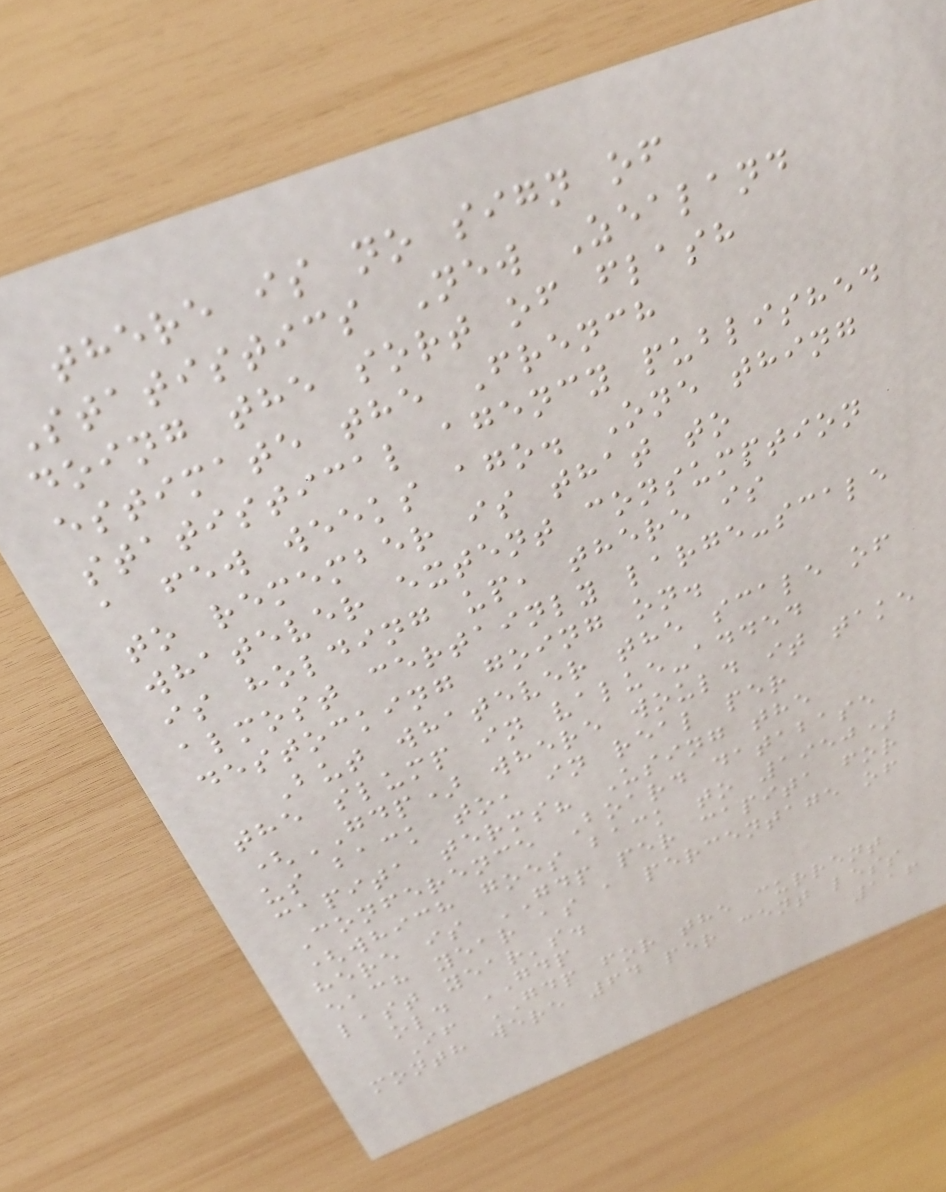there is no sign of
Statistics New Zealand
doing the sort of flash
estimate the French
statistical agency published
a few weeks ago. One thing
to remember is that to
whatever extent consumption
is holding up, there is
almost certainly large-scale
destocking going on.
But whatever the scale of
the slump in value-added
(GDP) where would it take
us back to, in real per
capita terms? Using the
Conference Board database
(which goes back to 1950)
here is GDP per capita for
each year as a percentage of
last year's.
old GDP
If GDP for the current
month were 64 per cent less
116
